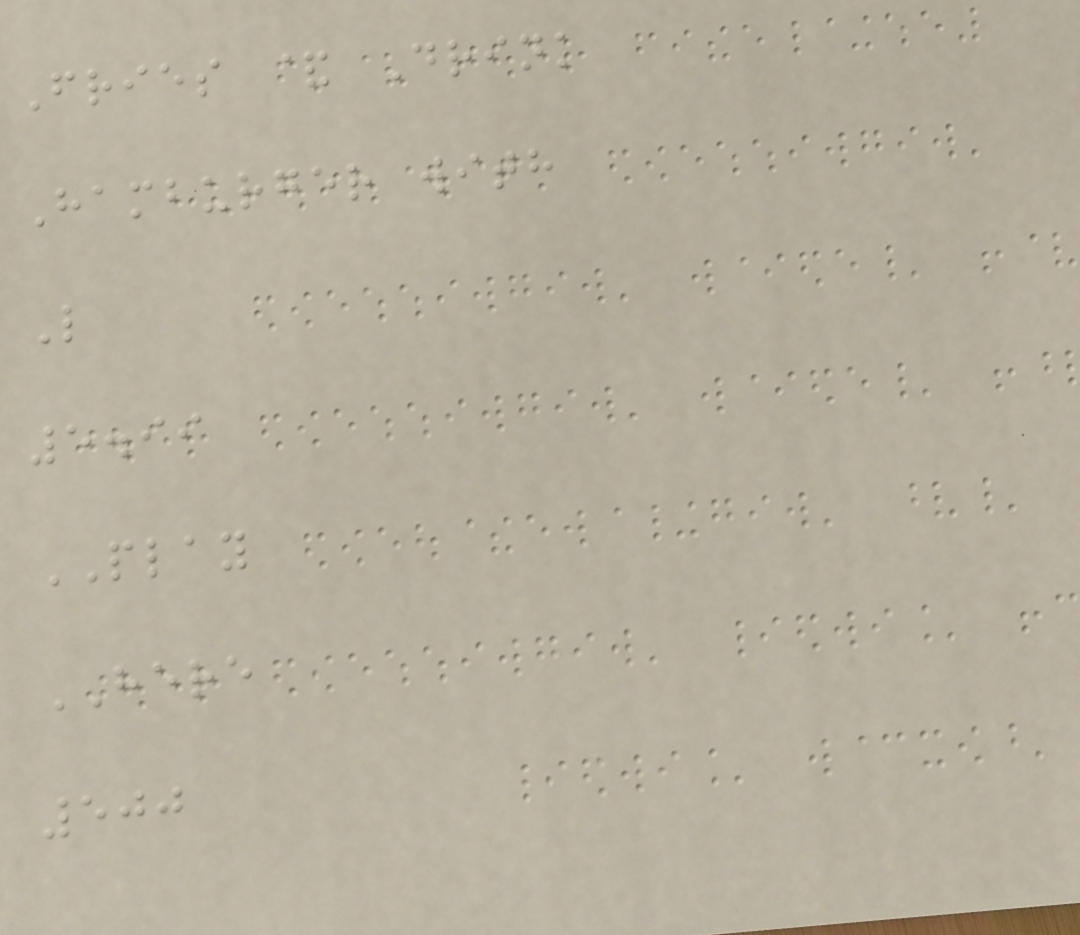Fries & Drink
Hamburger with
L
5.99
PLAY
HERE
500
